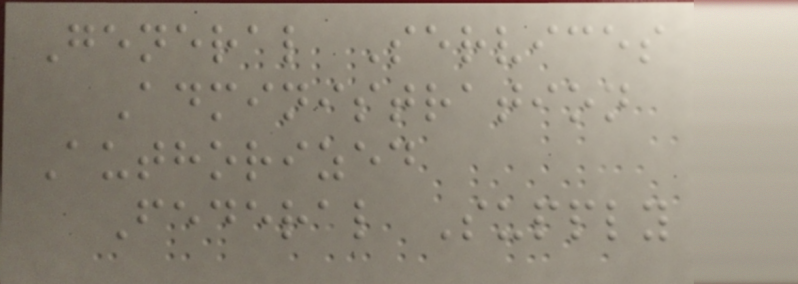General Services
Administration
Authorized
Federal Supply
